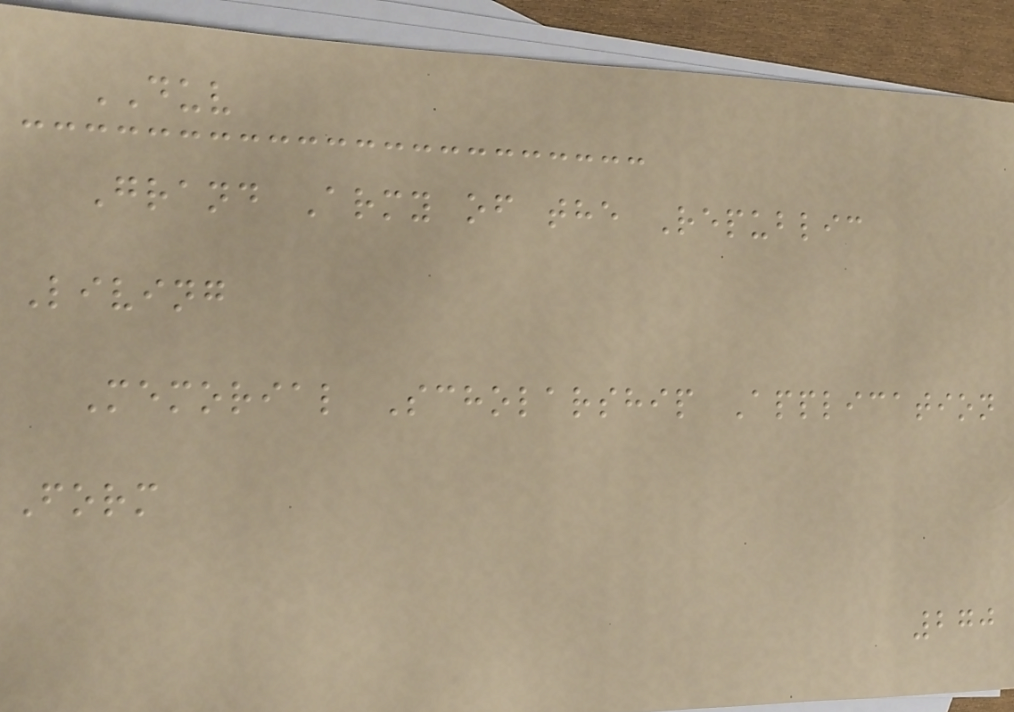DUV
Grand Army of the Republic
Living
Memorial Scholarship Application
Form
270
